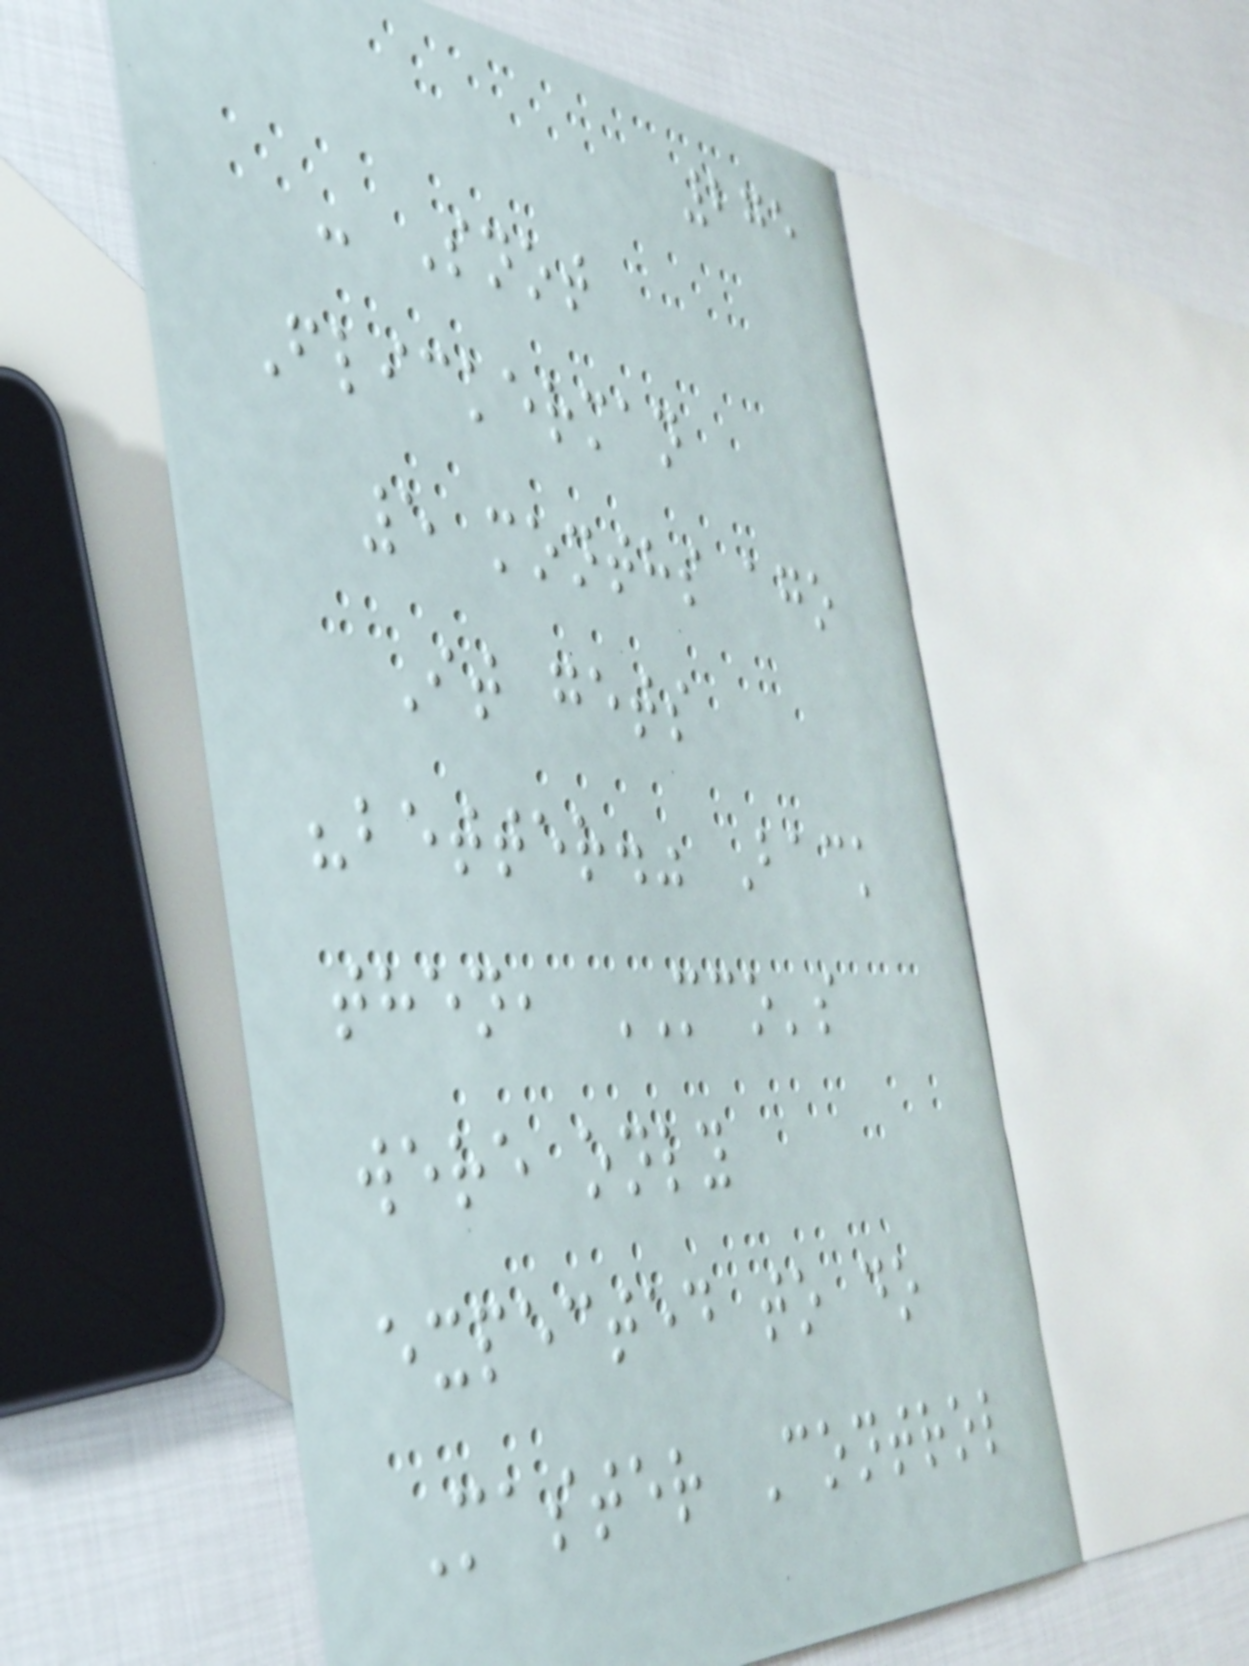275
- Snot
Flickerman
5 months ago
It gets
"better." Back
then, MCO's
were only
expected to do
Master Control
